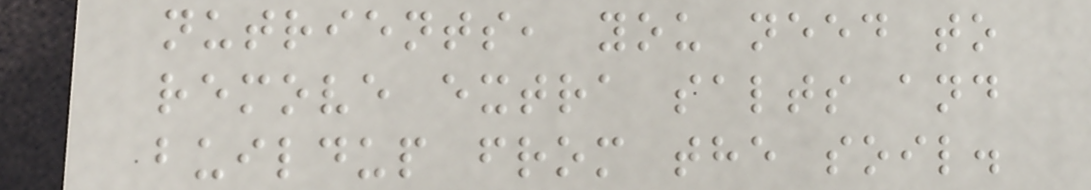nutrients, you need to
remove extra salts and
buildup from the soil.
